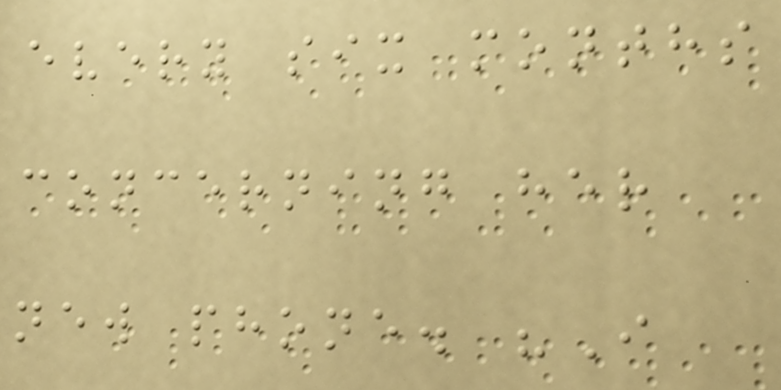every six months
concerning her
new phone. "I
